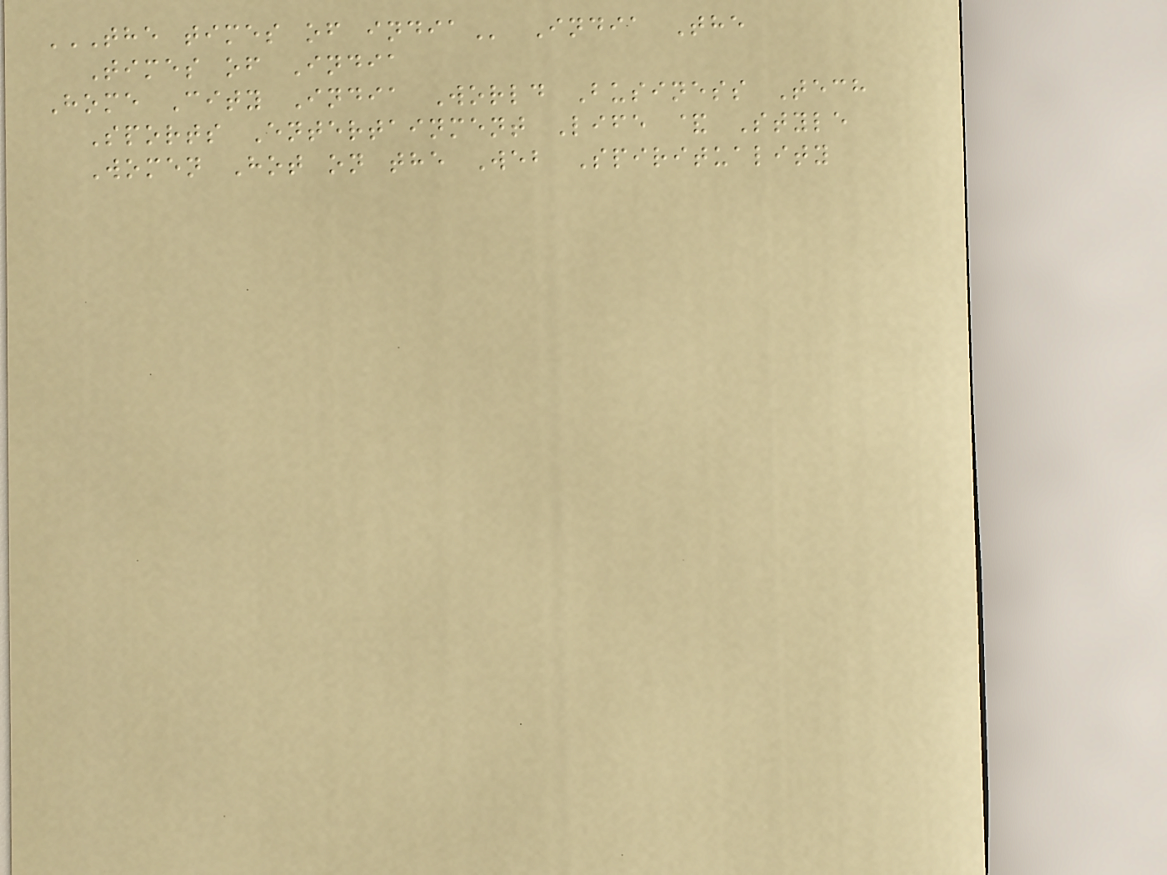THE TIMES OF INDIA India The
Times of India
Home City India World Business Tech
Sports Entertainment Life & Style
Women Hot on the Web Spirituality
